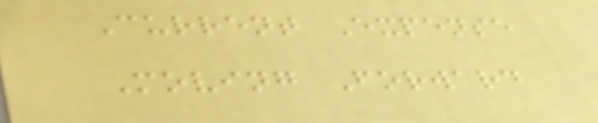Current Expense
Moving Forward
